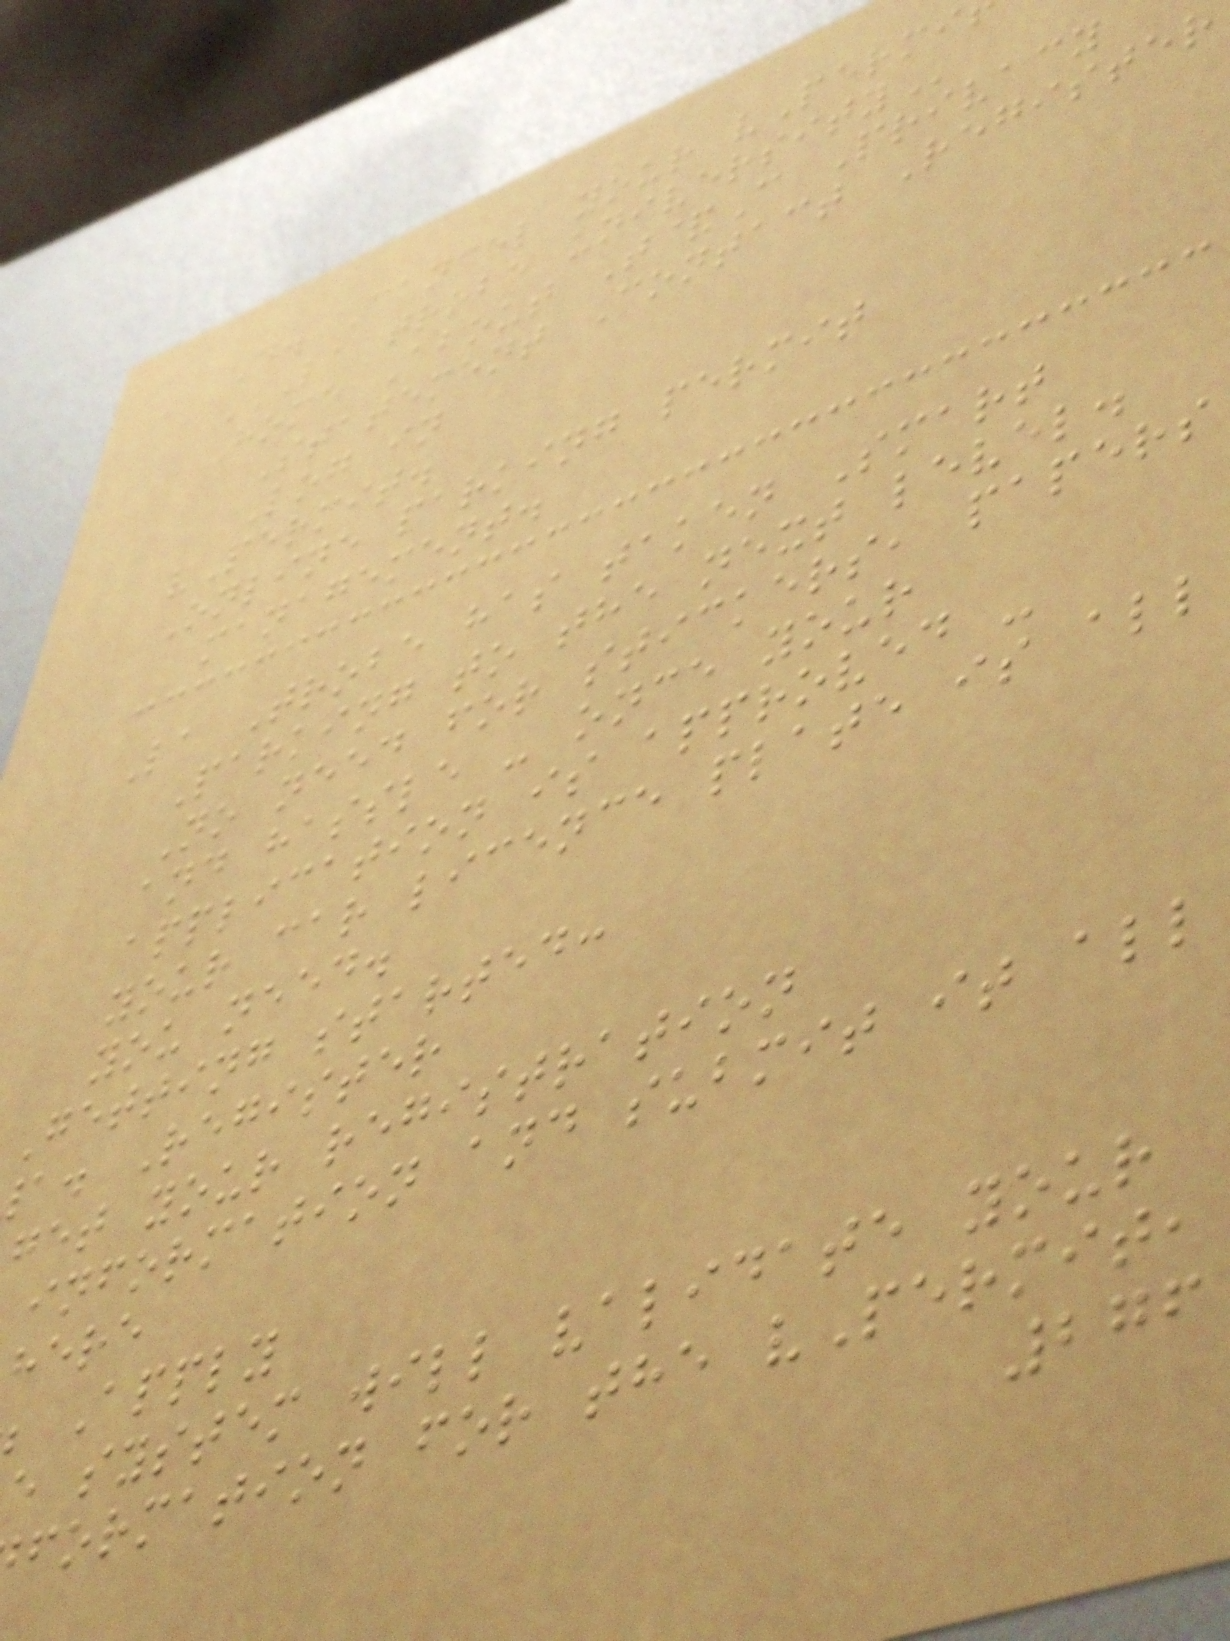D. Cancel your vPermi
LA TROBE UNIVERSITY
Home About T&C Privacy
Statement Contact Register
Log in
vPermit.
Online parking permit
management.
La Trobe has taken Smart
Parking to the next level.
No need for stickers, papers
and hassle - once your
application is approved -
your car licence plate is all
you need.
Getting started:
a. Register
get your registration
information and submit it all
here
Apply
e system will validate your
formation for the vPermit,
276
